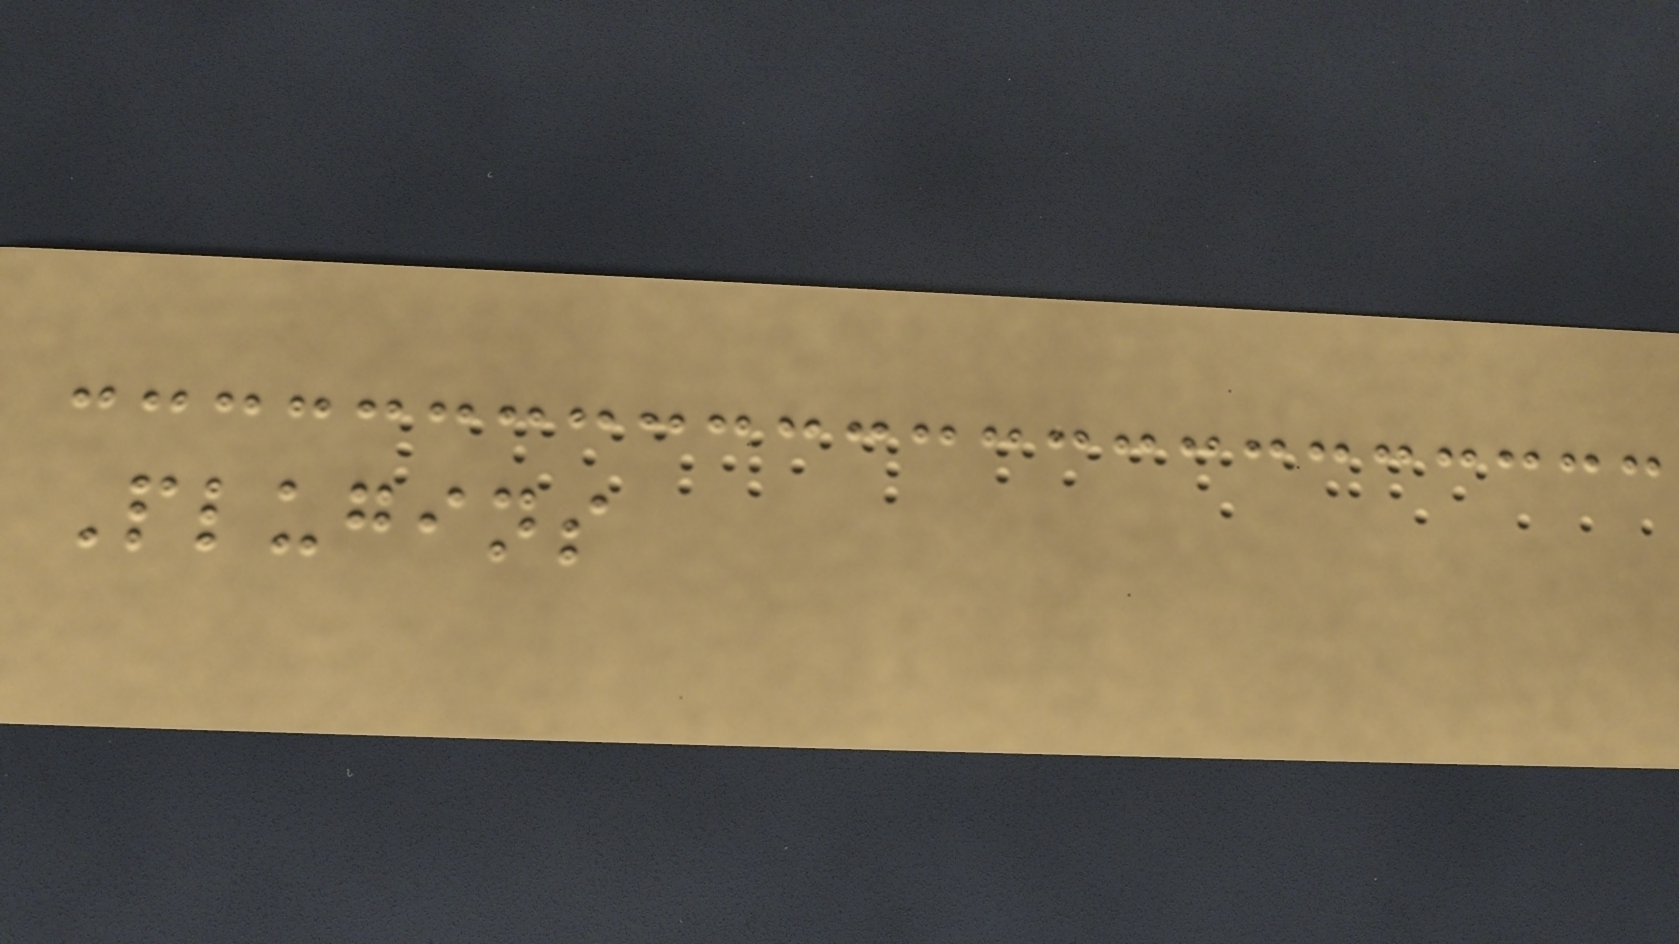Plugins
